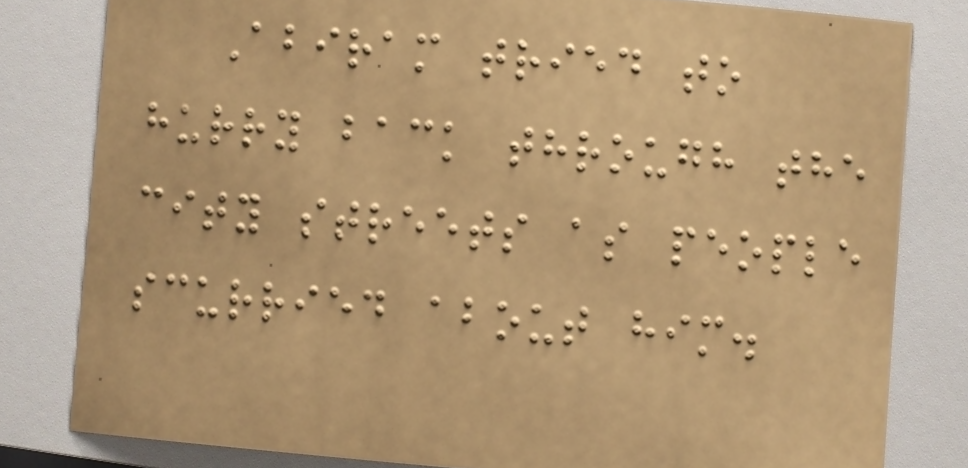Abiram tried to
hurry back through the
city streets as people
scurried about him.
